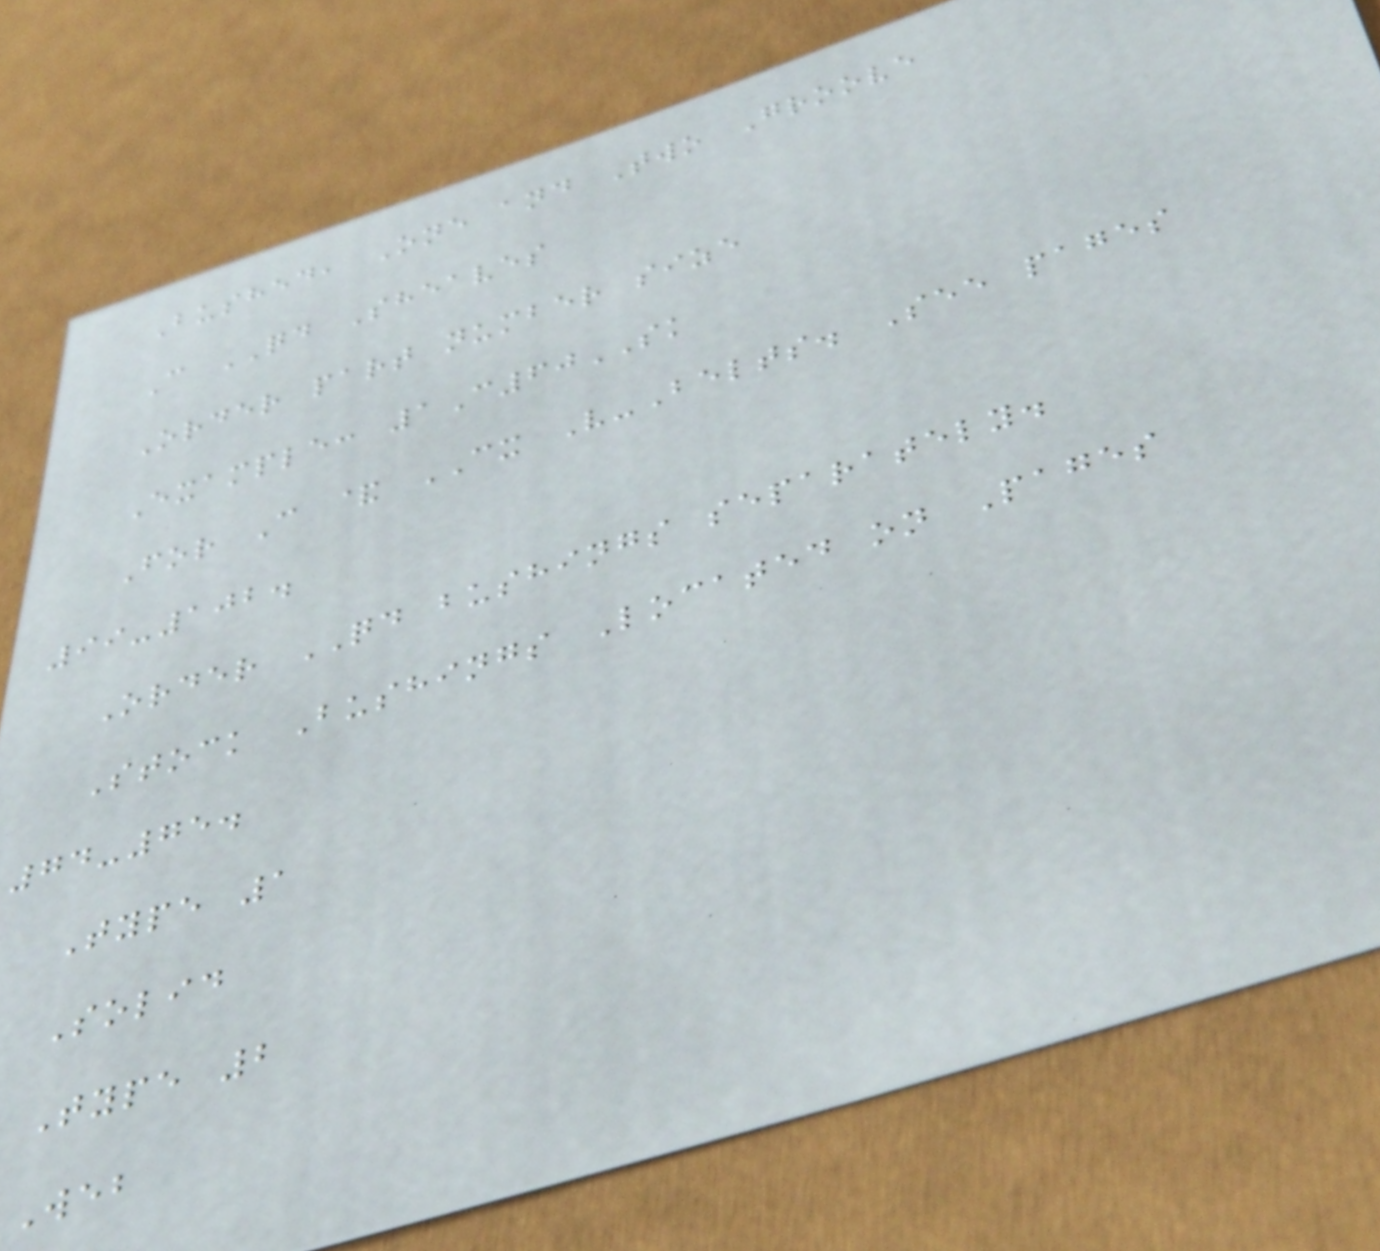Bushed, One and Two Groove
C QD Sheaves
Order part number size
Example: 1C60SK
For C & CX V-Belts. See pages
99-102.
Order QD bushings separately.
Stock Bushings Located on Pages
74-75.
Type 1
Solid
Type 2
Web
